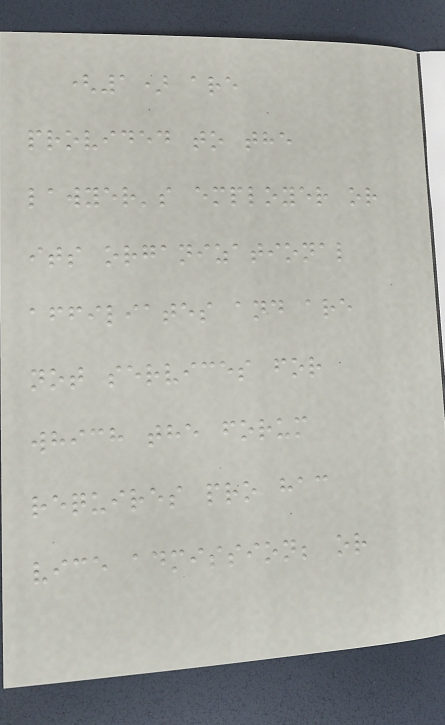(1) are
provided to the
lawyer's employer or
its organizational
affiliates and are
not services for
which the forum
requires pro hac
vice admission; or
